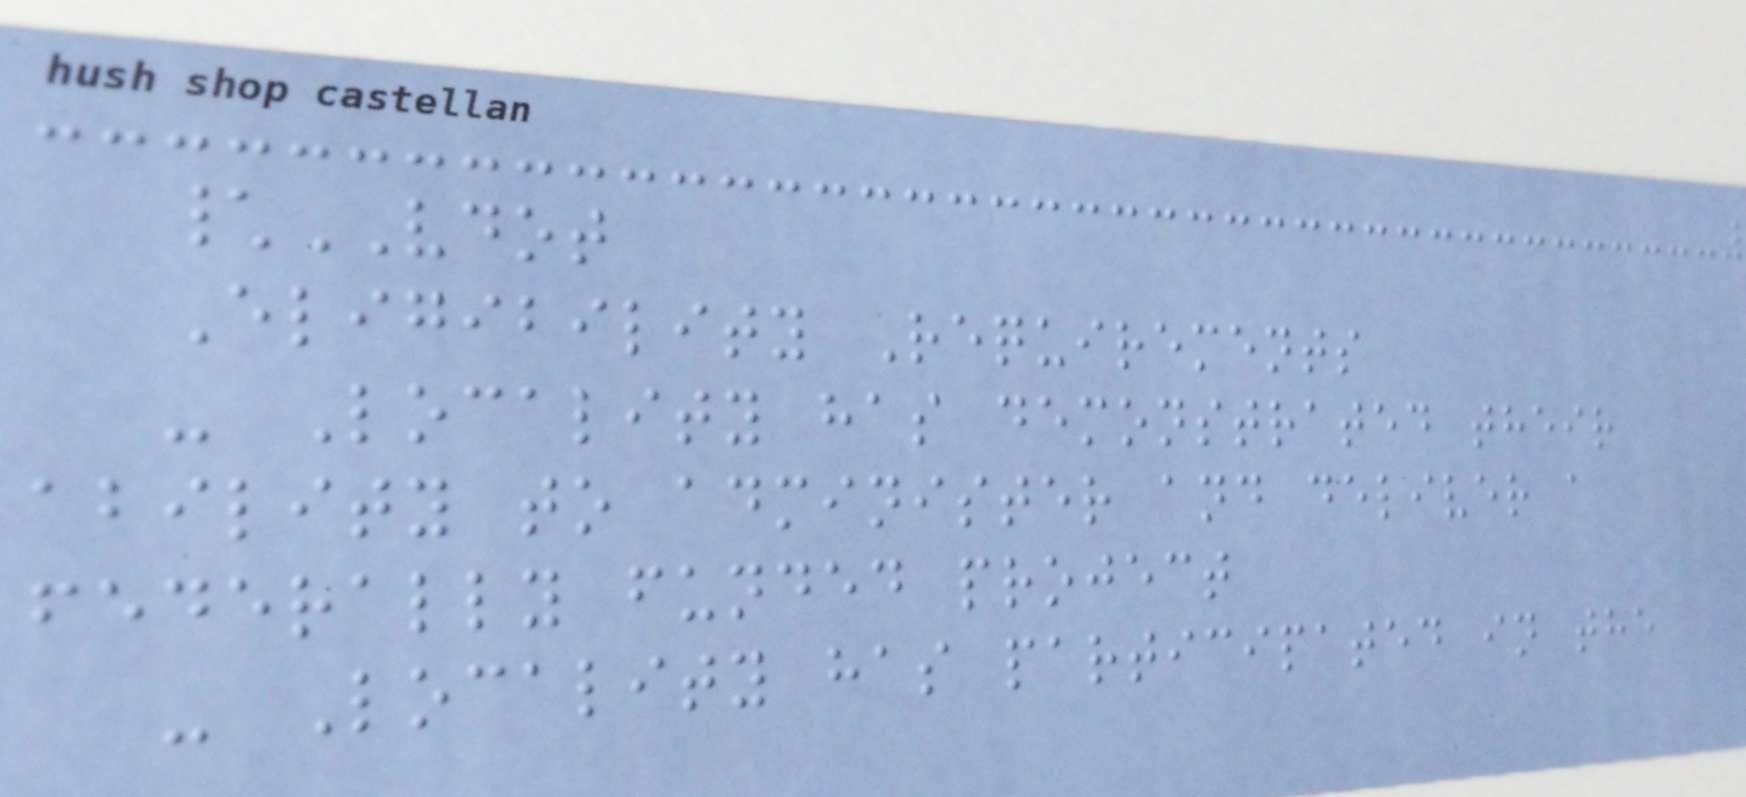\VDOT
Eligibility Requirements
- Locality has demonstrated their
ability to administer and deliver a
federally funded project
- Locality has participated in the
